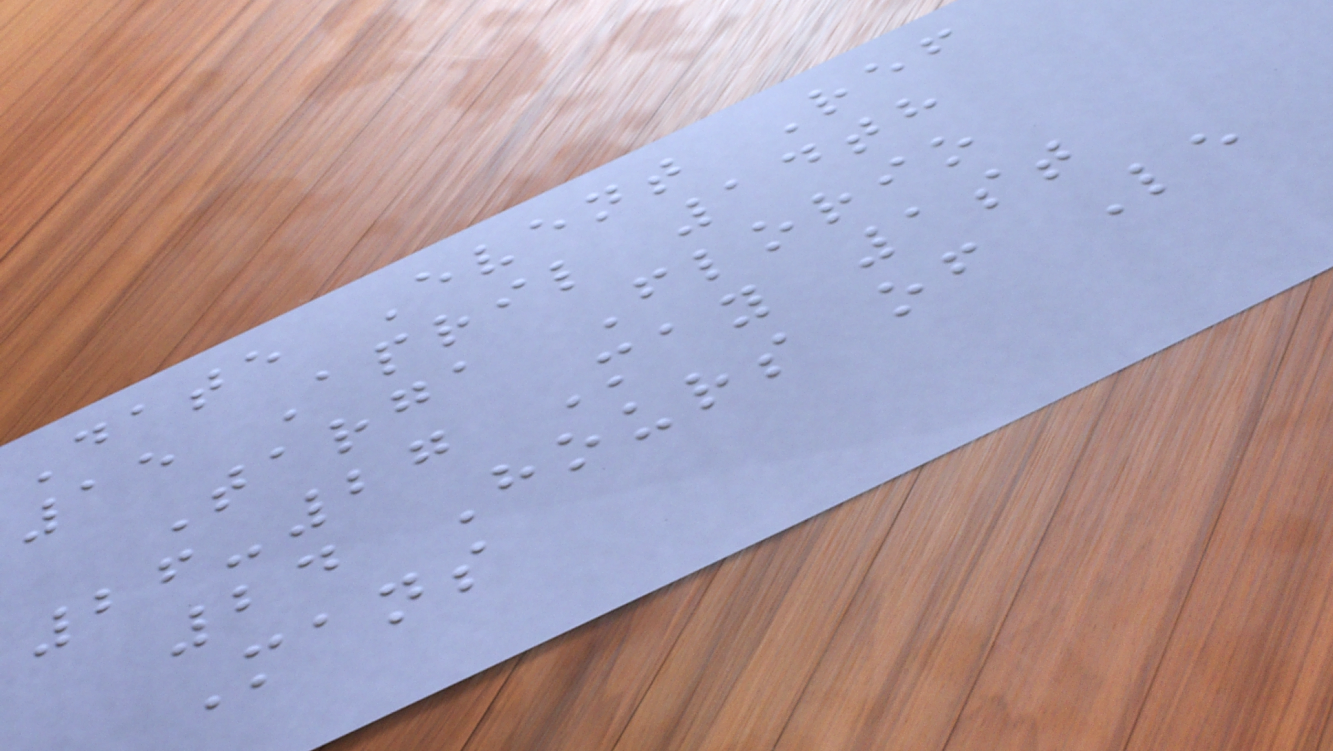Date Event Ref
15 April 14th
Targa Florio
26-27 May 1st
24 Hours of Le
Mans
